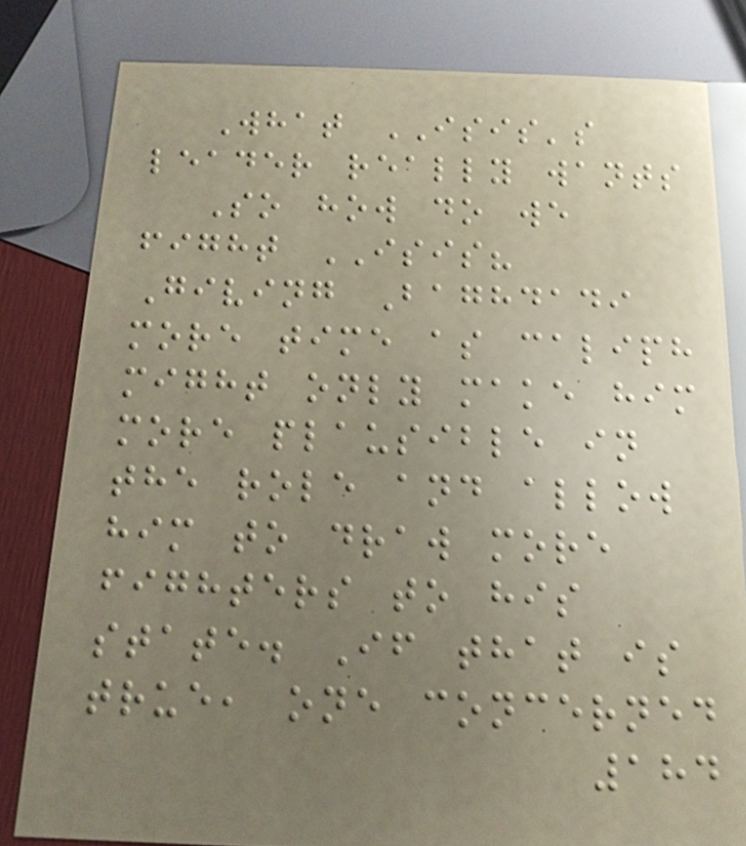What ISIS's
leader really wants
So how do we
fight ISIS?
Giving Baghdadi
more time as caliph
might only make him
more plausible in
the role and allow
him to draw more
fighters to his
state. If that is
true, one concerned
184
